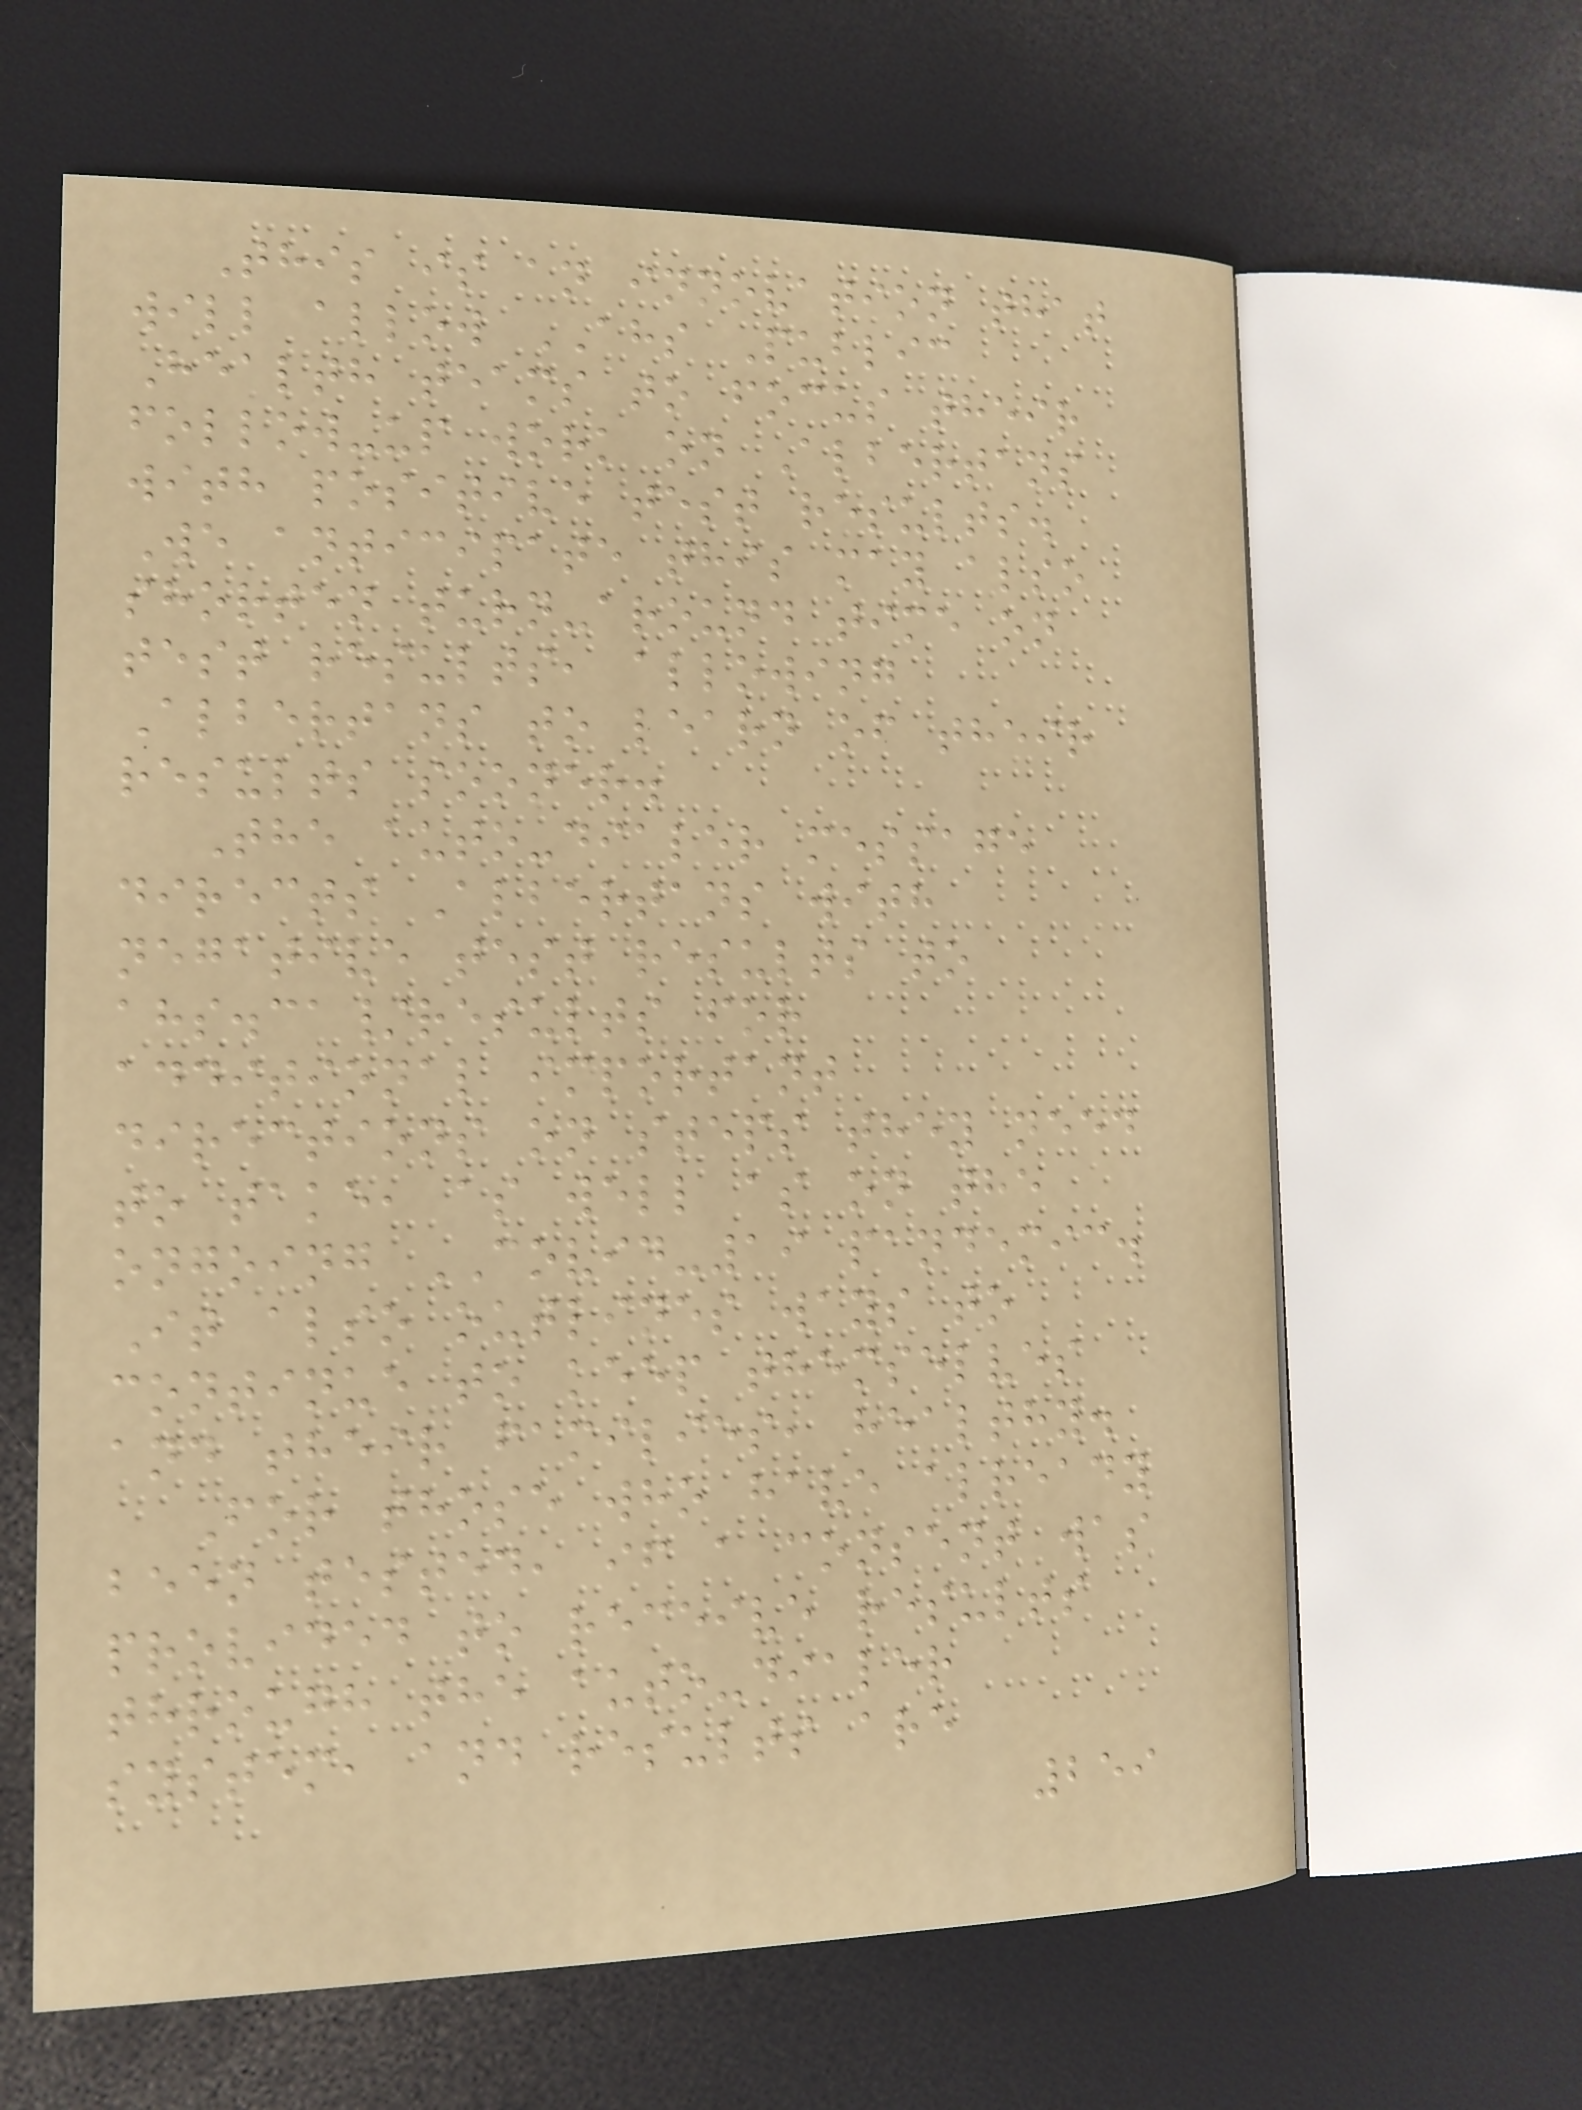This is an innovation that
will allow AHS Public
Health teams to focus their
follow-up work on Albertans
with positive test results.
We anticipate this may also
shorten turn-around time on
test results, allowing
Albertans to learn of their
results sooner.
The auto-dialer message
directs Albertans with
negative test results to
ahs.ca/results for
additional important
directions on steps they need
to take, as well as on the
ongoing COVID-19 pandemic.
It also outlines ways to
continue to keep themselves
and their families, healthy.
For those who have already
been tested, if a consent was
provided to receive results
through the auto-dialer
system, and results are
259
